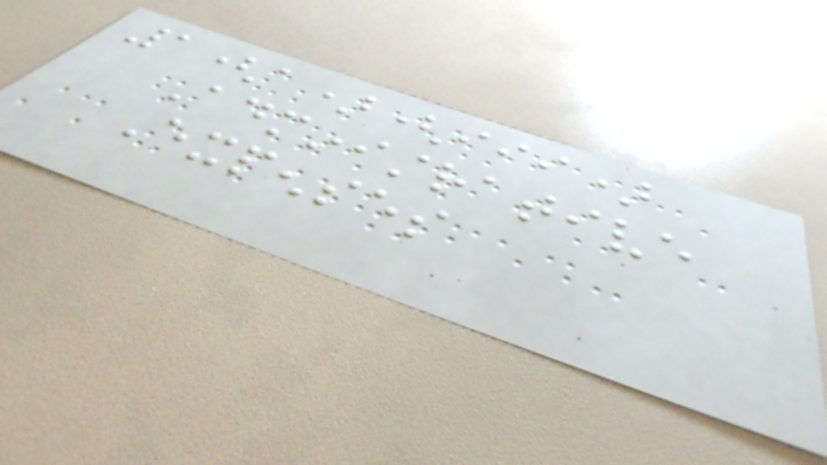1(a)(iii)
Administrative
Expenses
